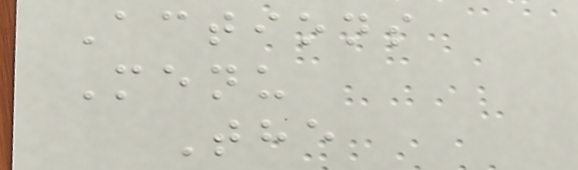Actions
Menu
The
